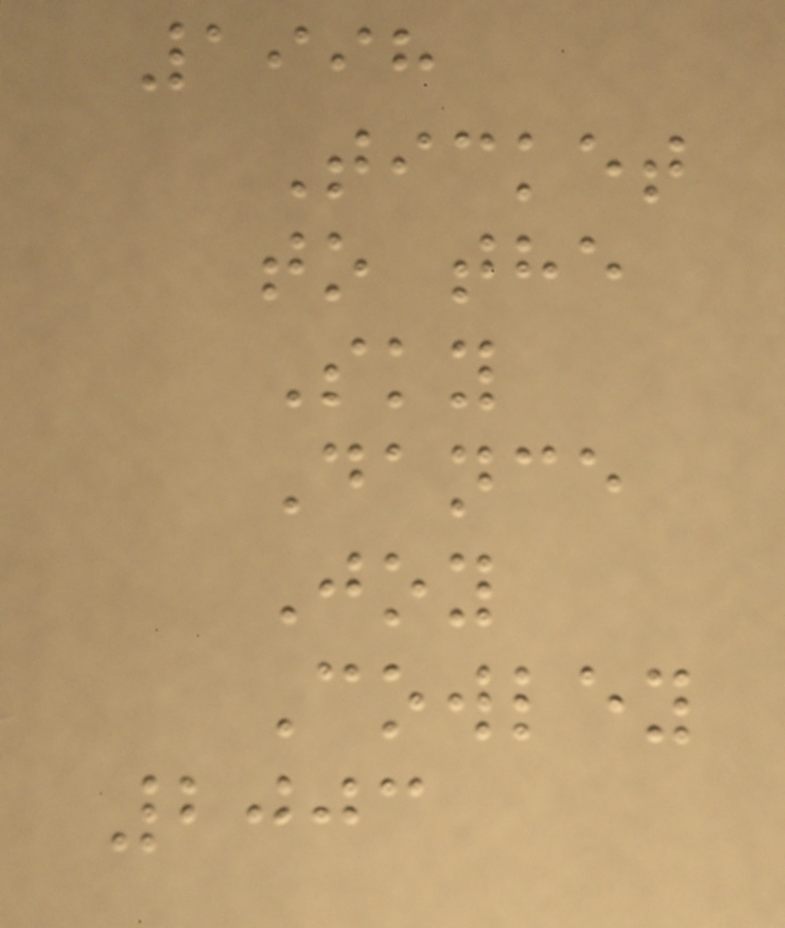1998
Ticket
to the
Sky
Dance
Joy
Cowley
2003
